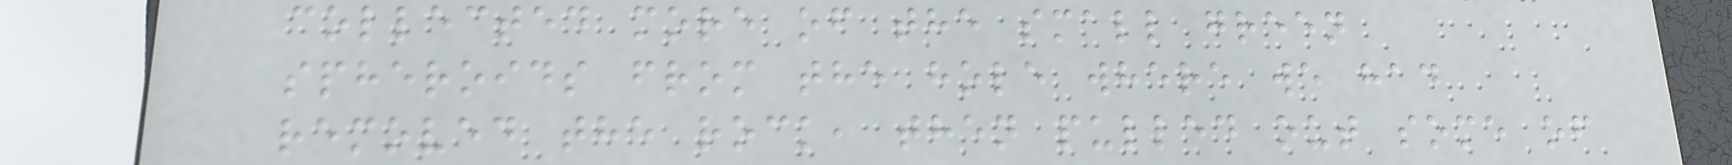collected more of the small green
spheroids from the hole where we had
removed the rock, then pulled out some of
